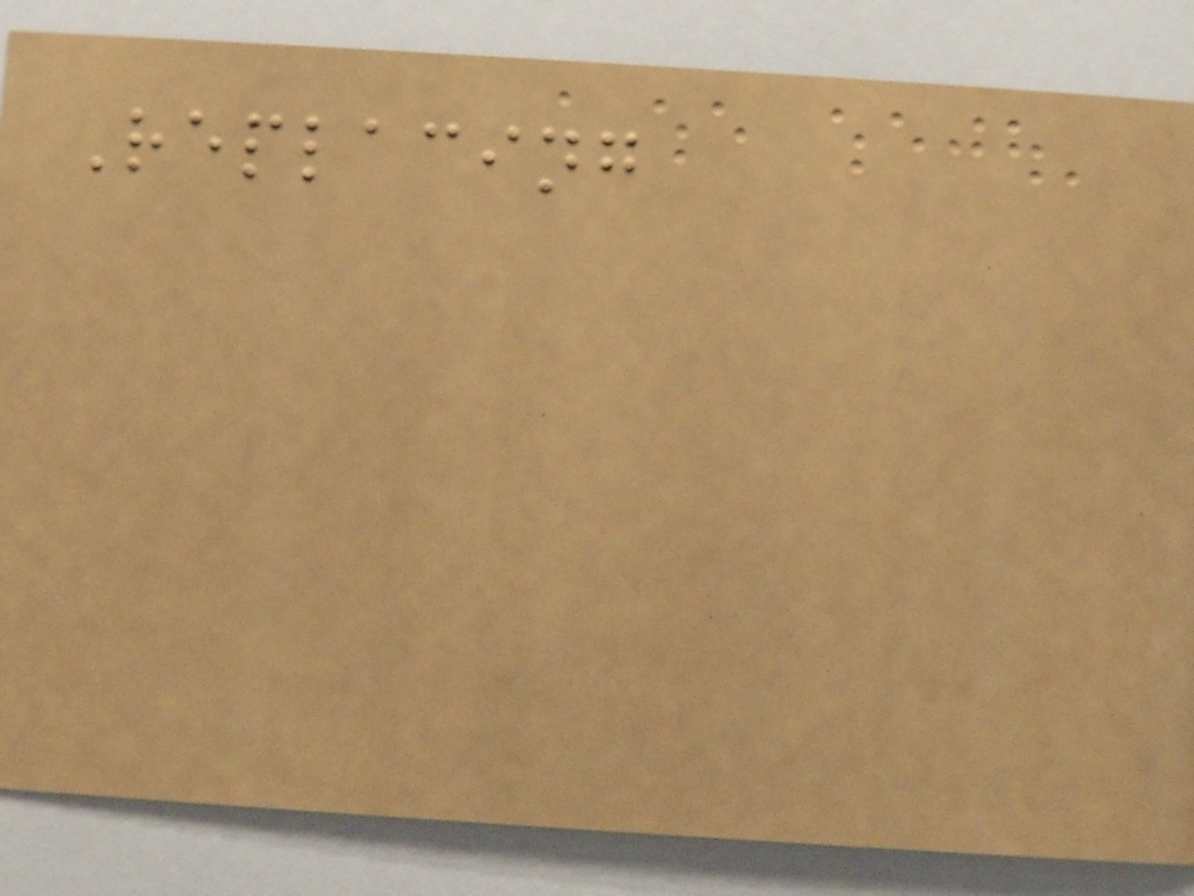Replacing
